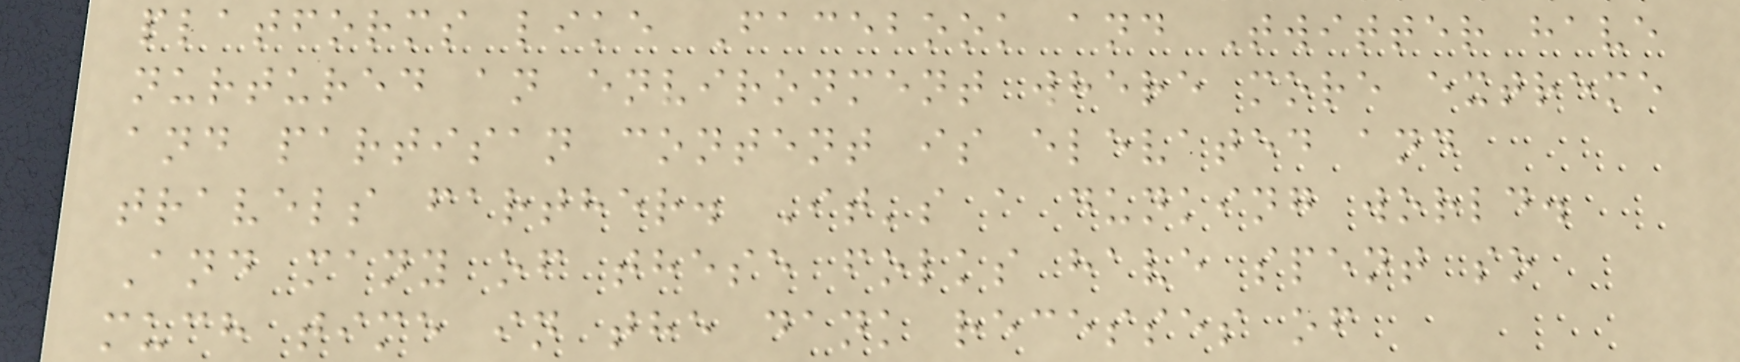platforms like Facebook and Twitter have
nurtured an environment where more extreme
and partisan content is elevated and
travels farther. It's a dunking world.
And many of these folks have spent so
much time in the dank recesses of
